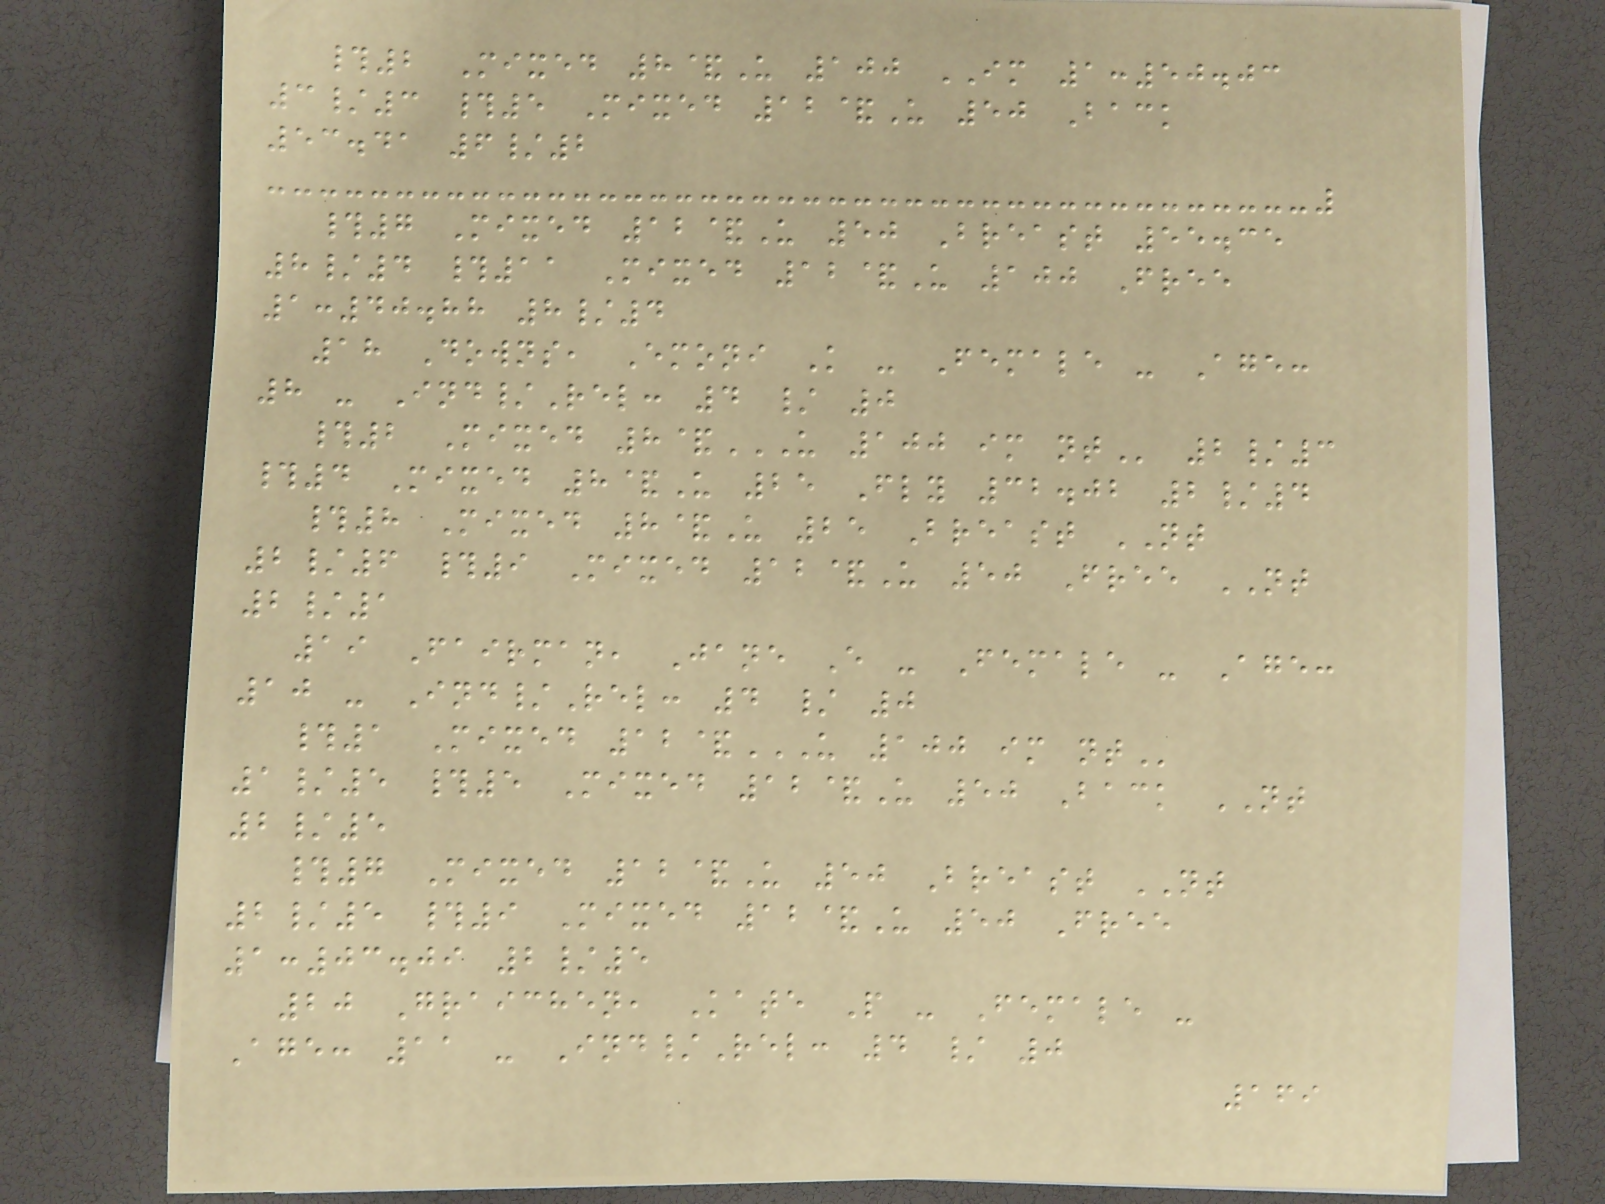#2 Mixed 8&U 100 IM 1:50.03
3/3 #5 Mixed 12&U 50 Back
53.41 6/2
#7 Mixed 12&U 50 Breast 55.35
8/4 #11 Mixed 12&U 100 Free
1:40.88 8/4
18 Downs, Emoni K - Female - Age:
8 - Ind/Rel: 4 / 0
#2 Mixed 8&U 100 IM NT 2/3
#4 Mixed 8&U 25 Fly 32.02 2/4
#8 Mixed 8&U 25 Breast NT
2/6 #9 Mixed 12&U 50 Free NT
2/1
19 Fairman, Jane E - Female - Age:
10 - Ind/Rel: 4 / 0
#1 Mixed 12&U 100 IM NT
1/5 #5 Mixed 12&U 50 Back NT
2/5
#7 Mixed 12&U 50 Breast NT
2/5 #9 Mixed 12&U 50 Free
1:03.09 2/5
20 Graichen, Kate P - Female -
Age: 11 - Ind/Rel: 4 / 0
169
